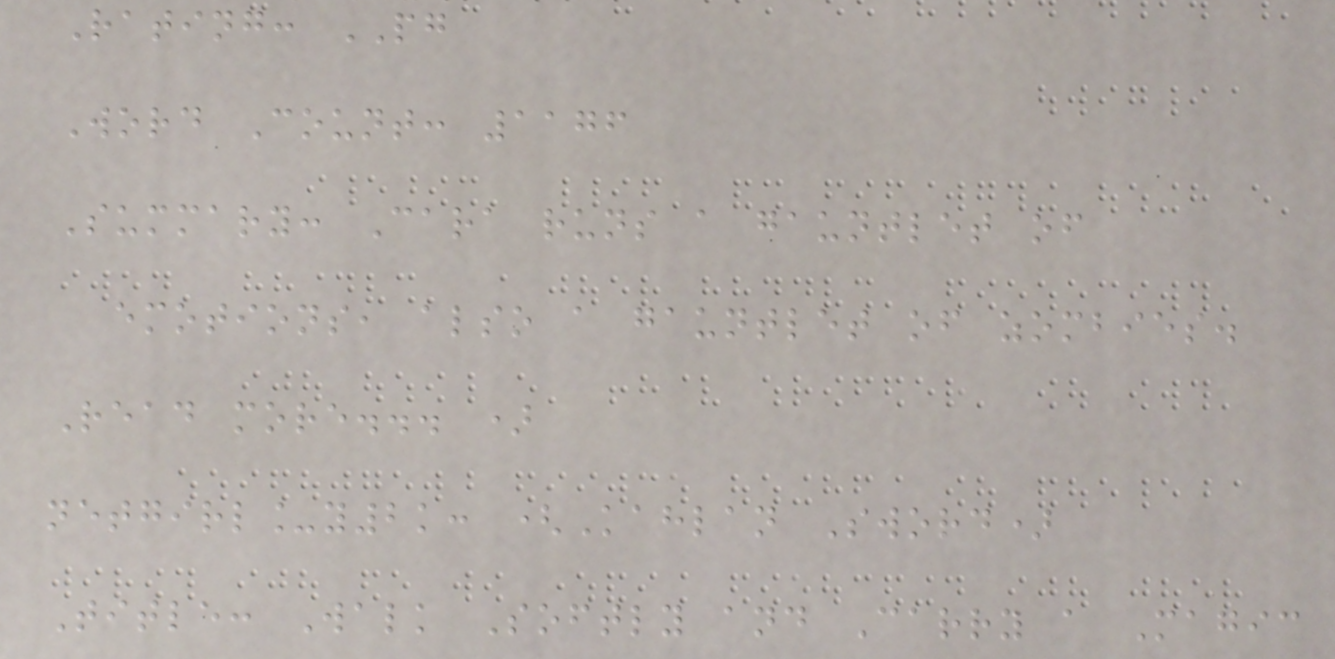Rating: PG
Word Count: 1176
Summary: Cara runs a gauntlet of
emotions, also a gauntlet of zombies.
Read more... )
netgirl_y2k: (Kahlan Sword)
Title: Walk Softly and Carry a Magic
